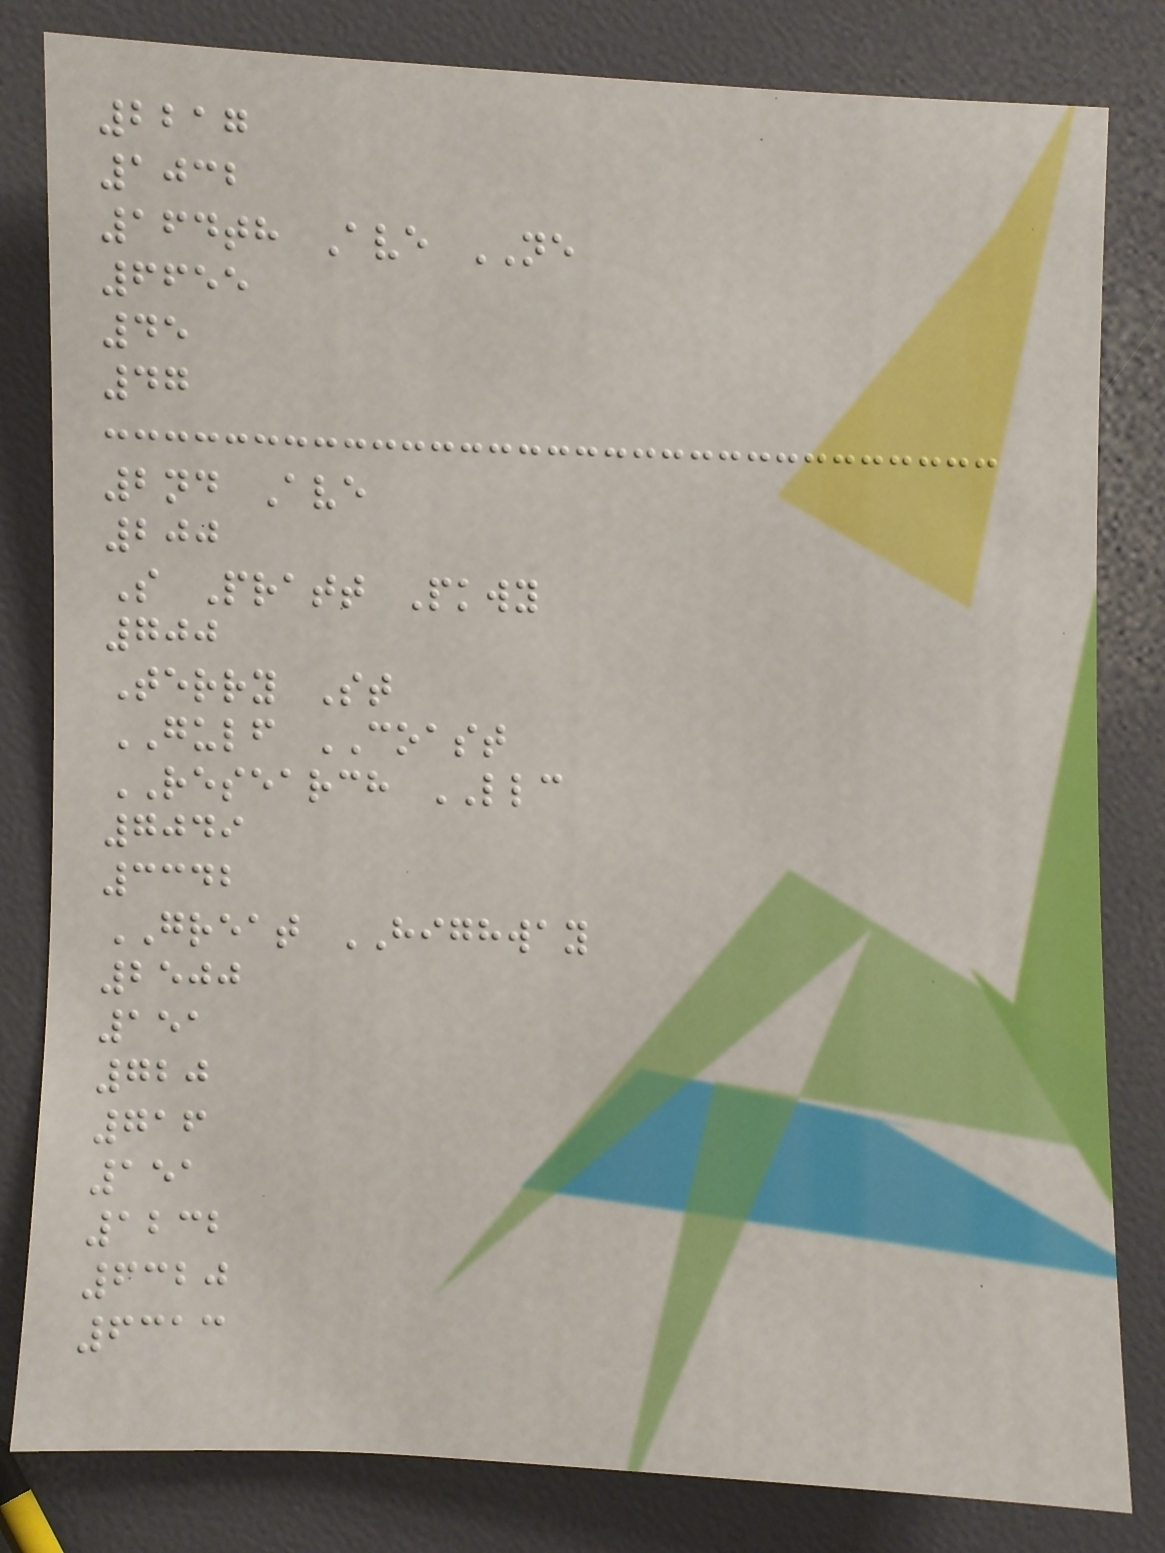2217
1032
164th Ave NE
6655
45
47
2nd Ave
200
S Pratt Pkwy
700
Terry St
GULF COAST
RESEARCH LLC
7049
3342
GREAT HIGHWAY
2500
151
720
716
151
1232
6320
6313
